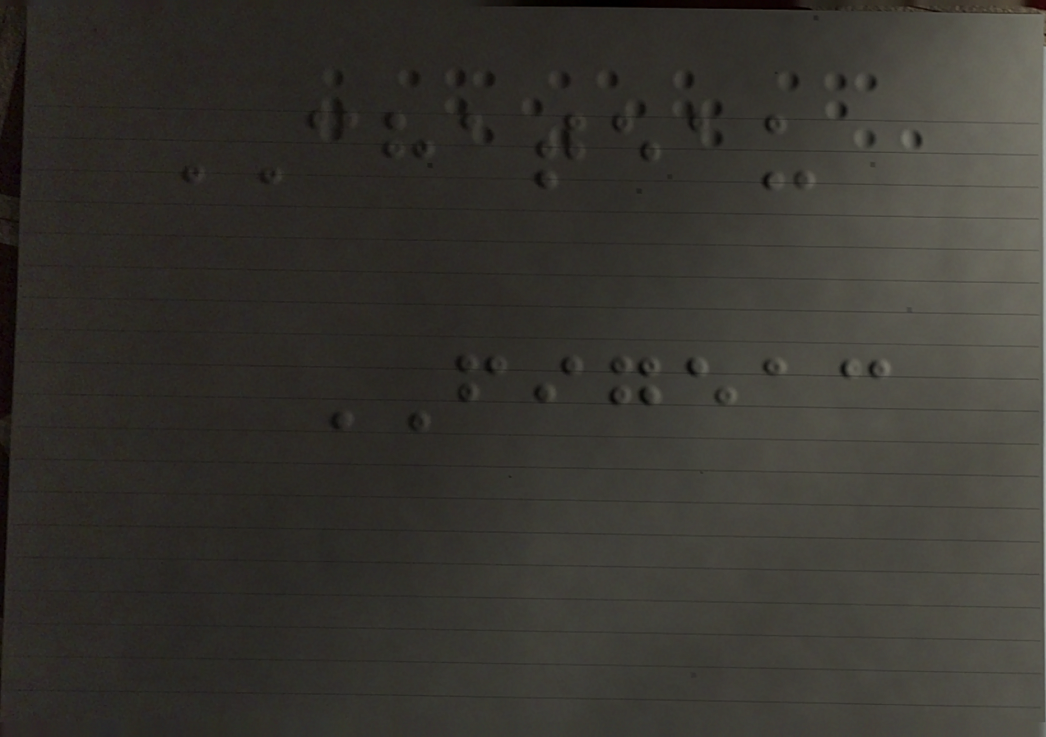CHATEAU
FIGEAC
